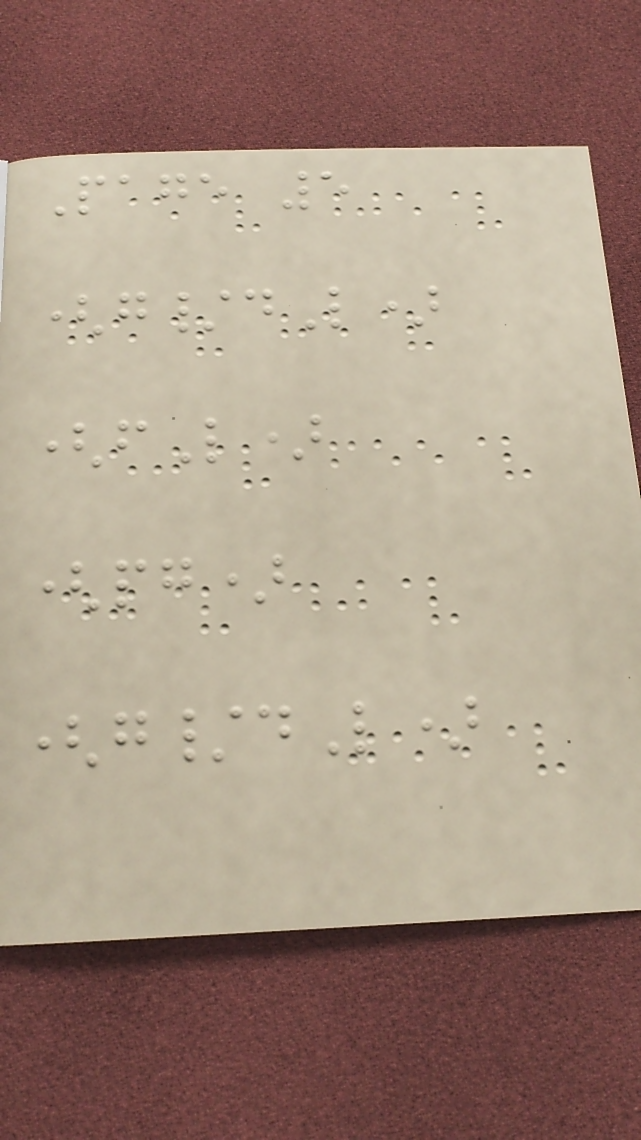Page 5
(g/dL)
(fL)
(pg)
(g/dL)
